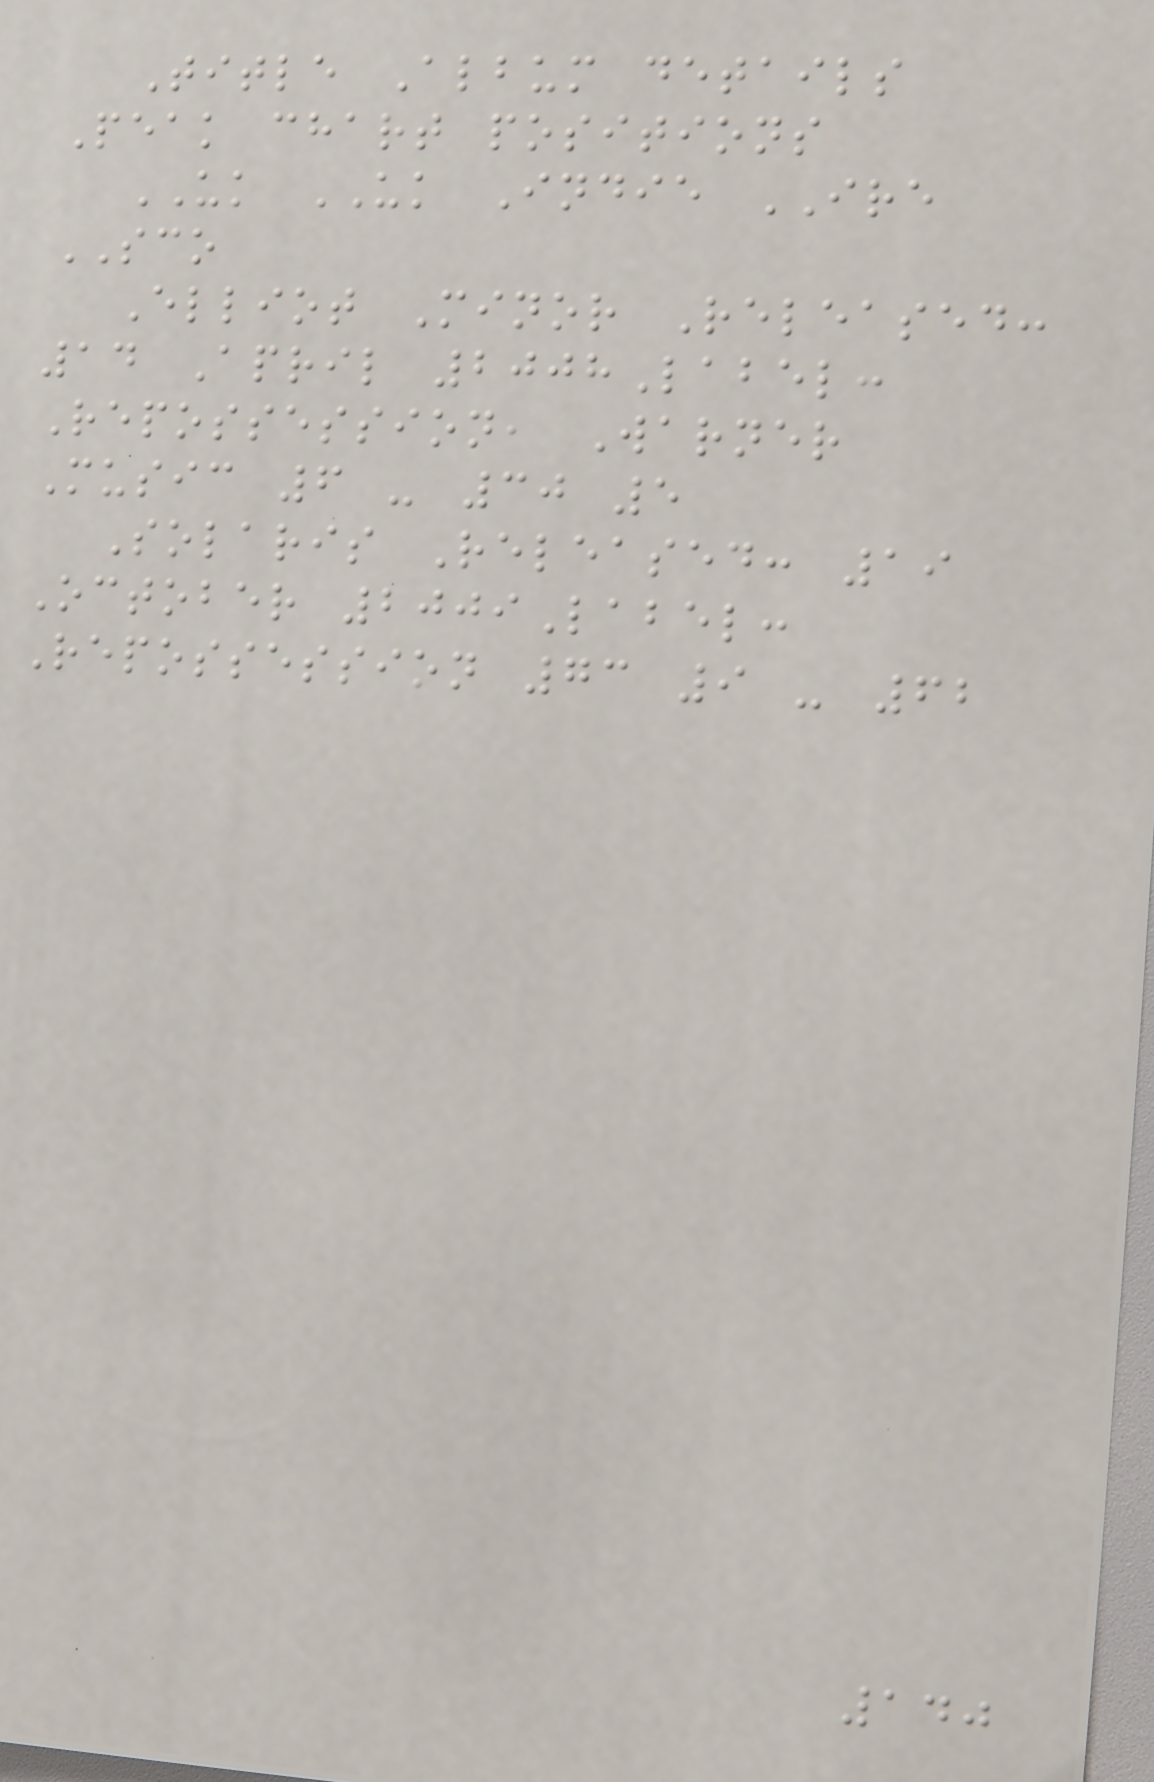Title Album details
Peak chart positions
UK UK Indie IRE
SCO
Elliot Minor Released:
14 April 2008Label:
Repossession, Warner
Music 6 - 30 5
Solaris Released: 19
October 2009Label:
Repossession 73 9 - 62
140
